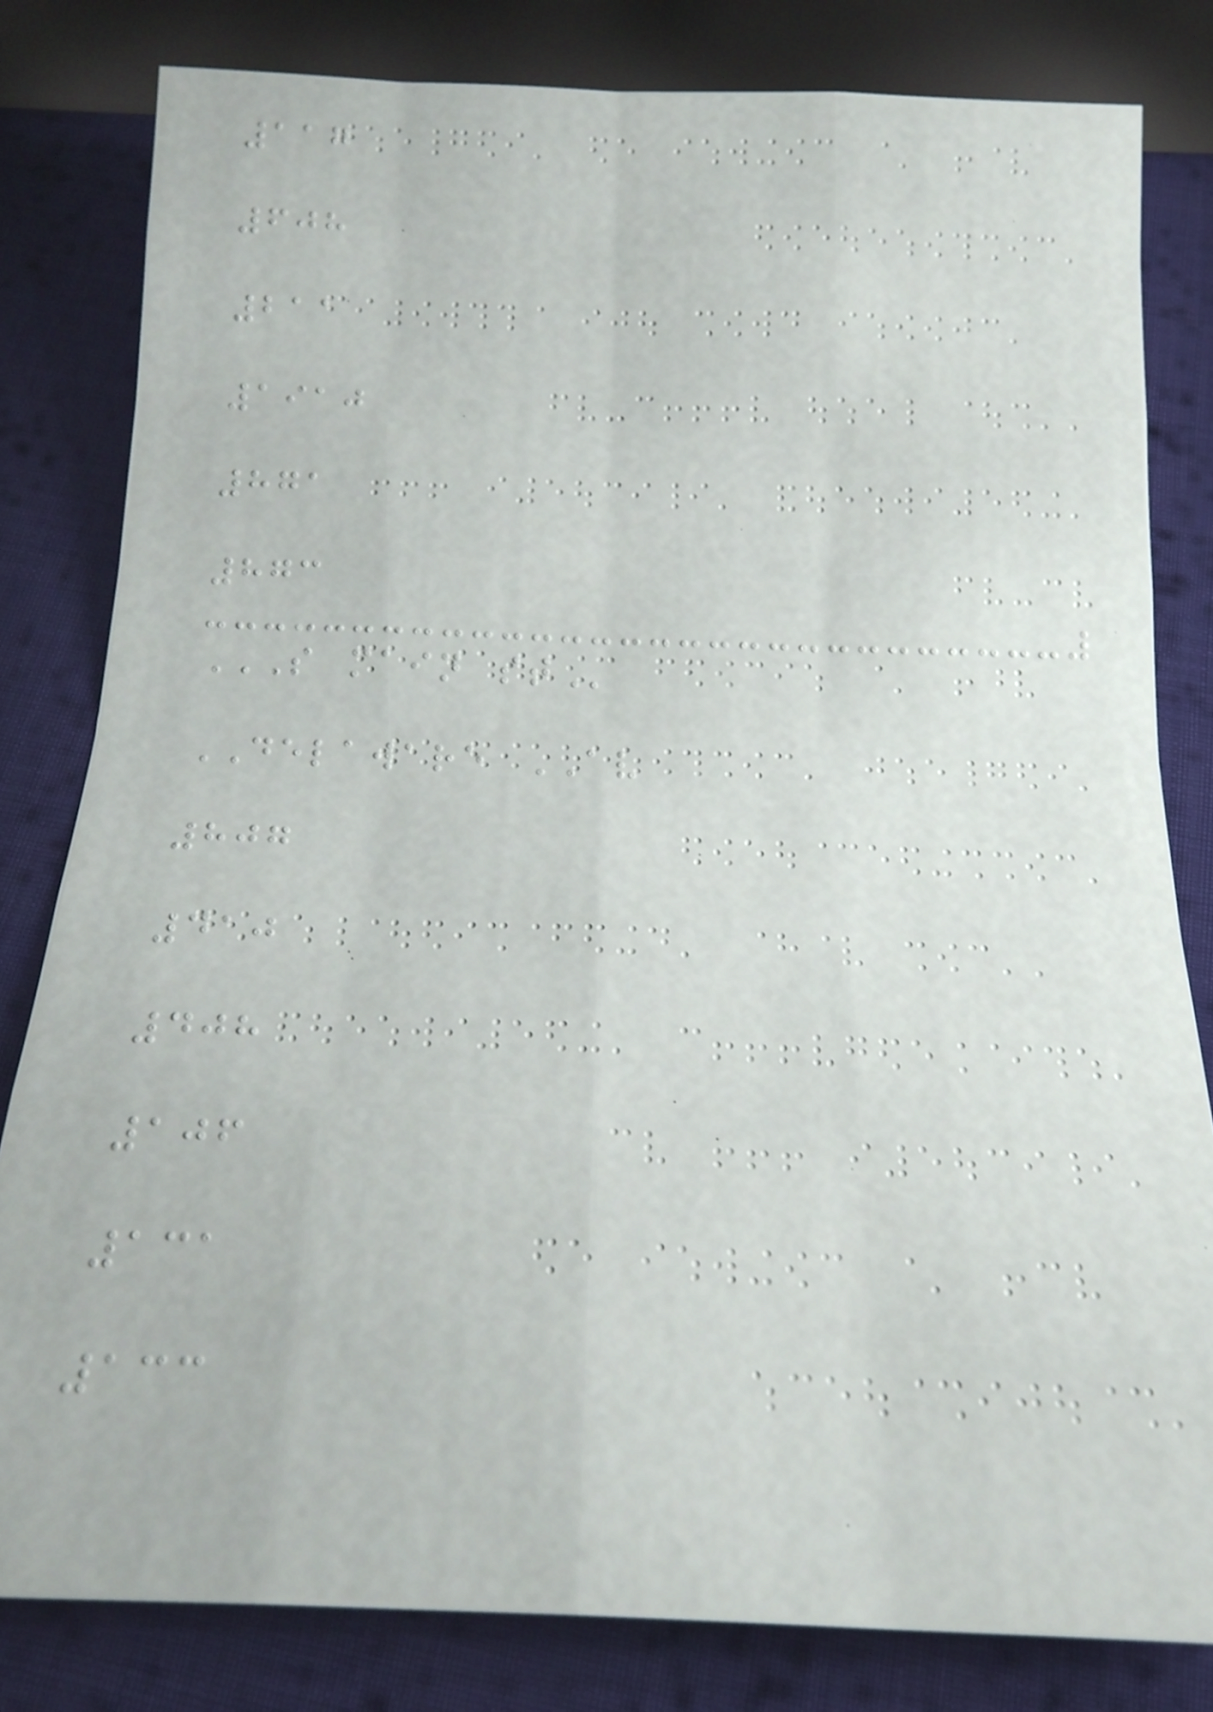117
608
211
1910
871
873
S MAIN ST
DELAWARE AV
807
410
408
106
131
133
